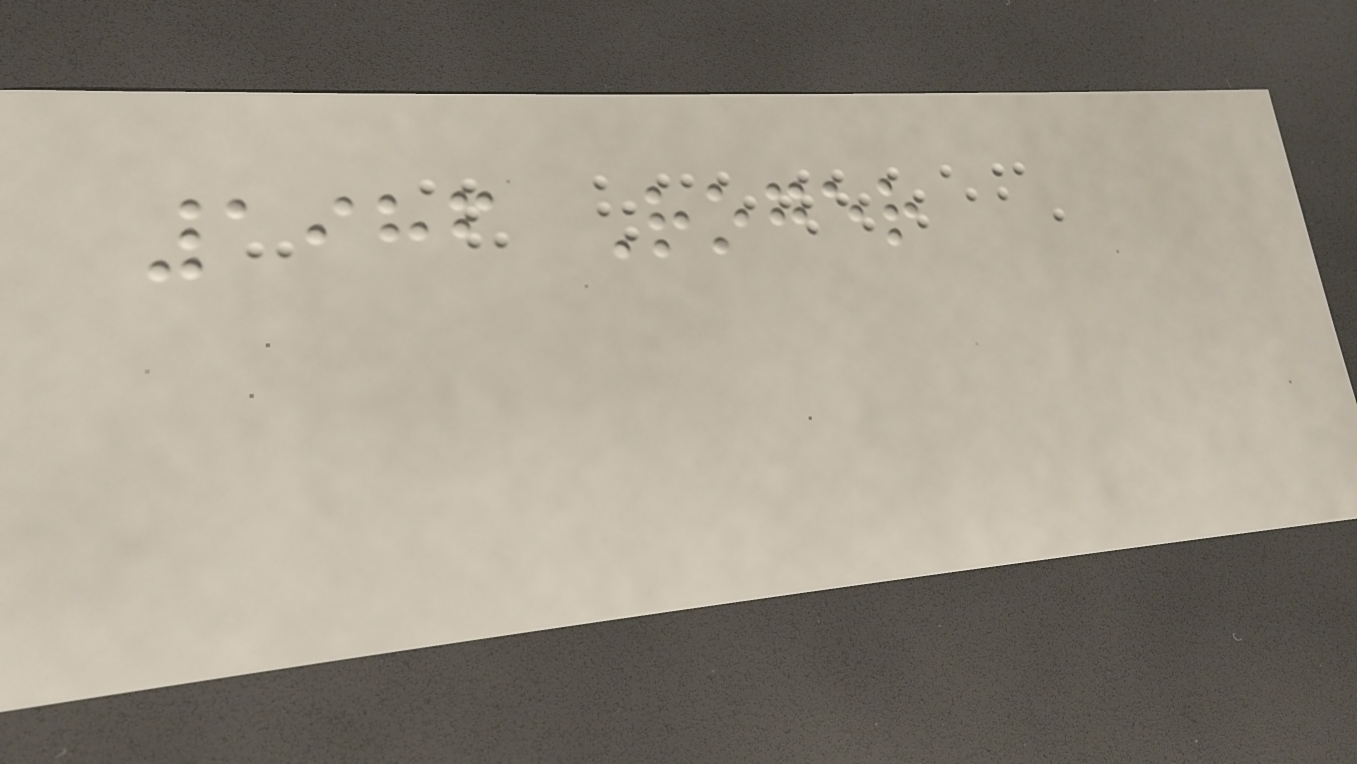1986 Roger
